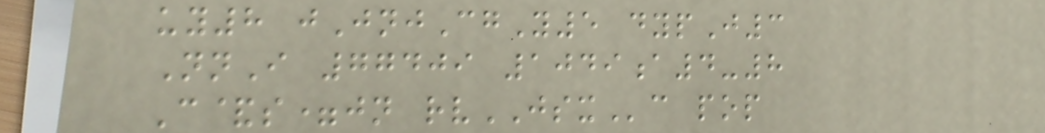uy8 jJnjCgY5 dypJ3
NnI 77409 1049a4-8
C&s=jn rvJSXc pop
